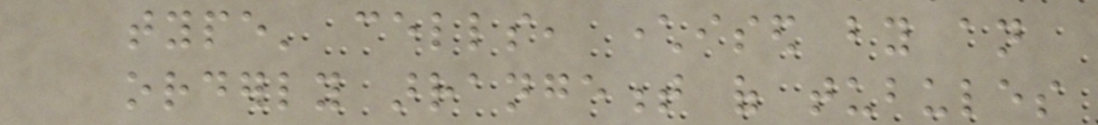type' cells, characterised by an
orderly arrangement of tubules
